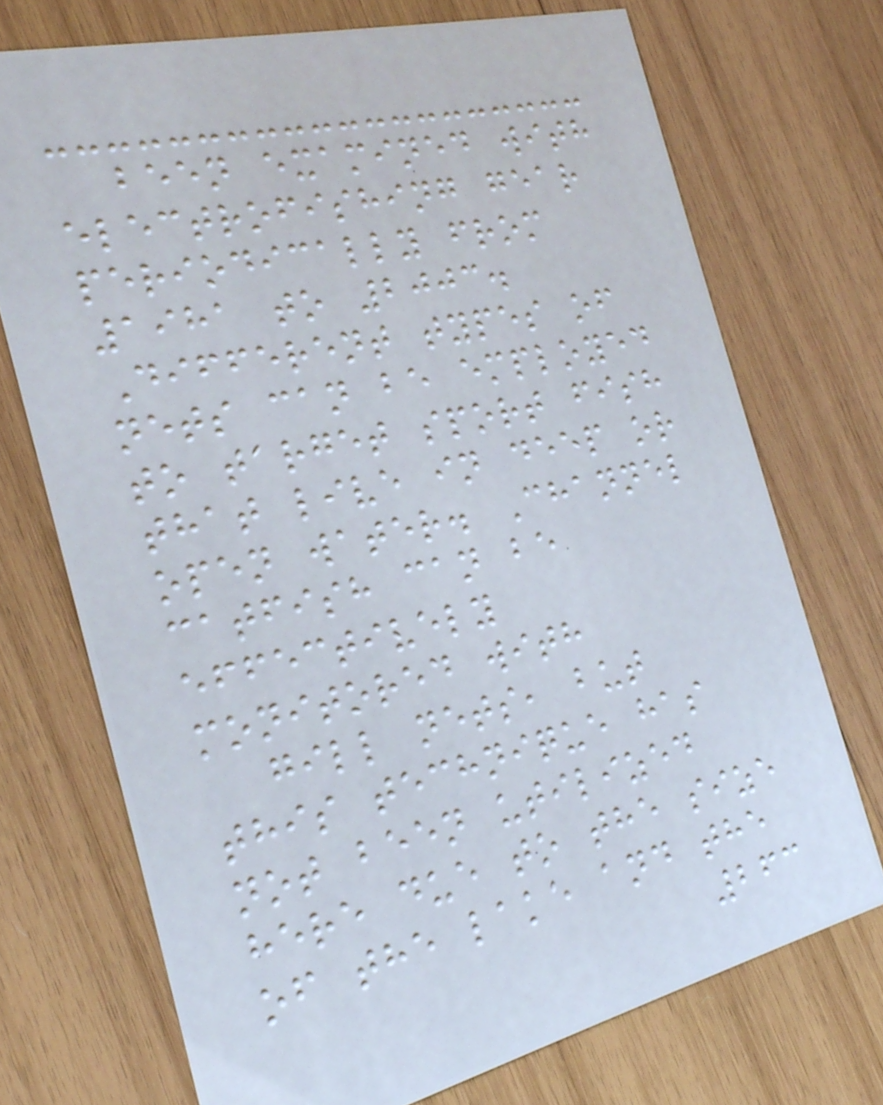been examined with
electrofishing gear
periodically from
1981 to 2003.
Different types of
nets can be employed
to target sport fish
that live in deep or
open water. Channel
catfish can be
effectively
monitored with
gill nets, but
this technique has
not been utilized
here due to the size
of the lake and the
263
